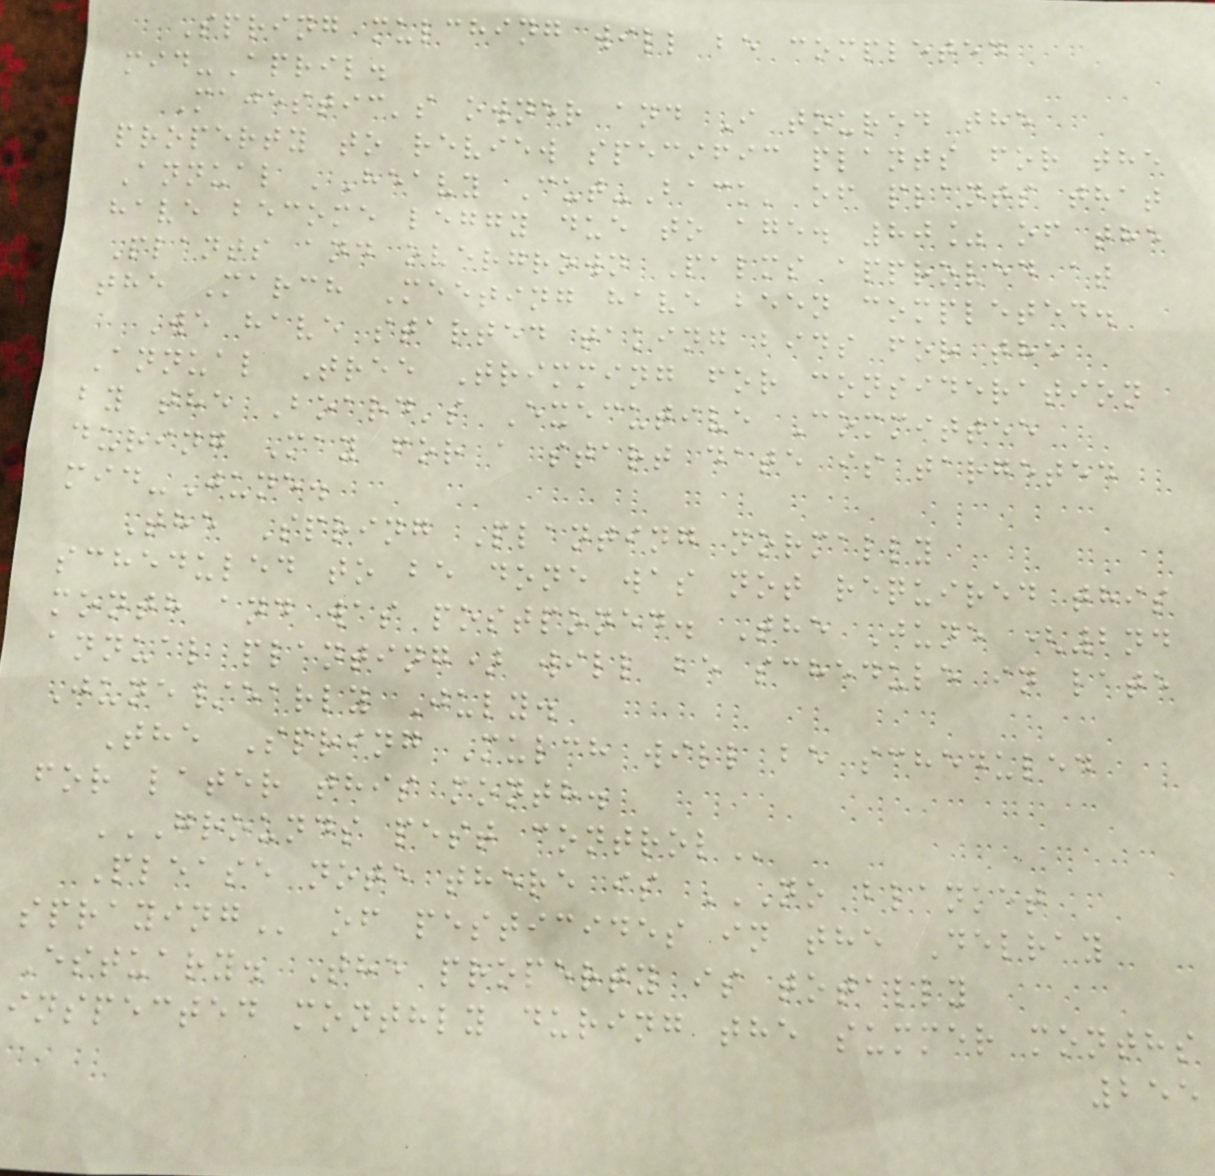Spring mulching will be completed
mid-April.
Majestic's owner and I toured the
property to review specific plants for the
Annual 'Heavy Cut-Back' of plants that
have become leggy due to age. 80% of the
Plants and overgrown Palms approved at
the March Meeting have been completed.
We have started taking bids for the
Annual Tree Trimming for consideration
by the Board's Executive Committee
during May for a start date is targeted
mid-June.
The Spring Planting normally
scheduled to be done was not required this
month and was postponed. The June (2nd
annual planting) will be schedule in late
June/early July.
The Spring Mulch will be scheduled
for later this month.
GROUNDS PEST CONTROL
Please note there is NO BLANKET
SPRAYING of pesticides in the Delray
Estuary. The property is totally
inspected monthly during the summer months
255
